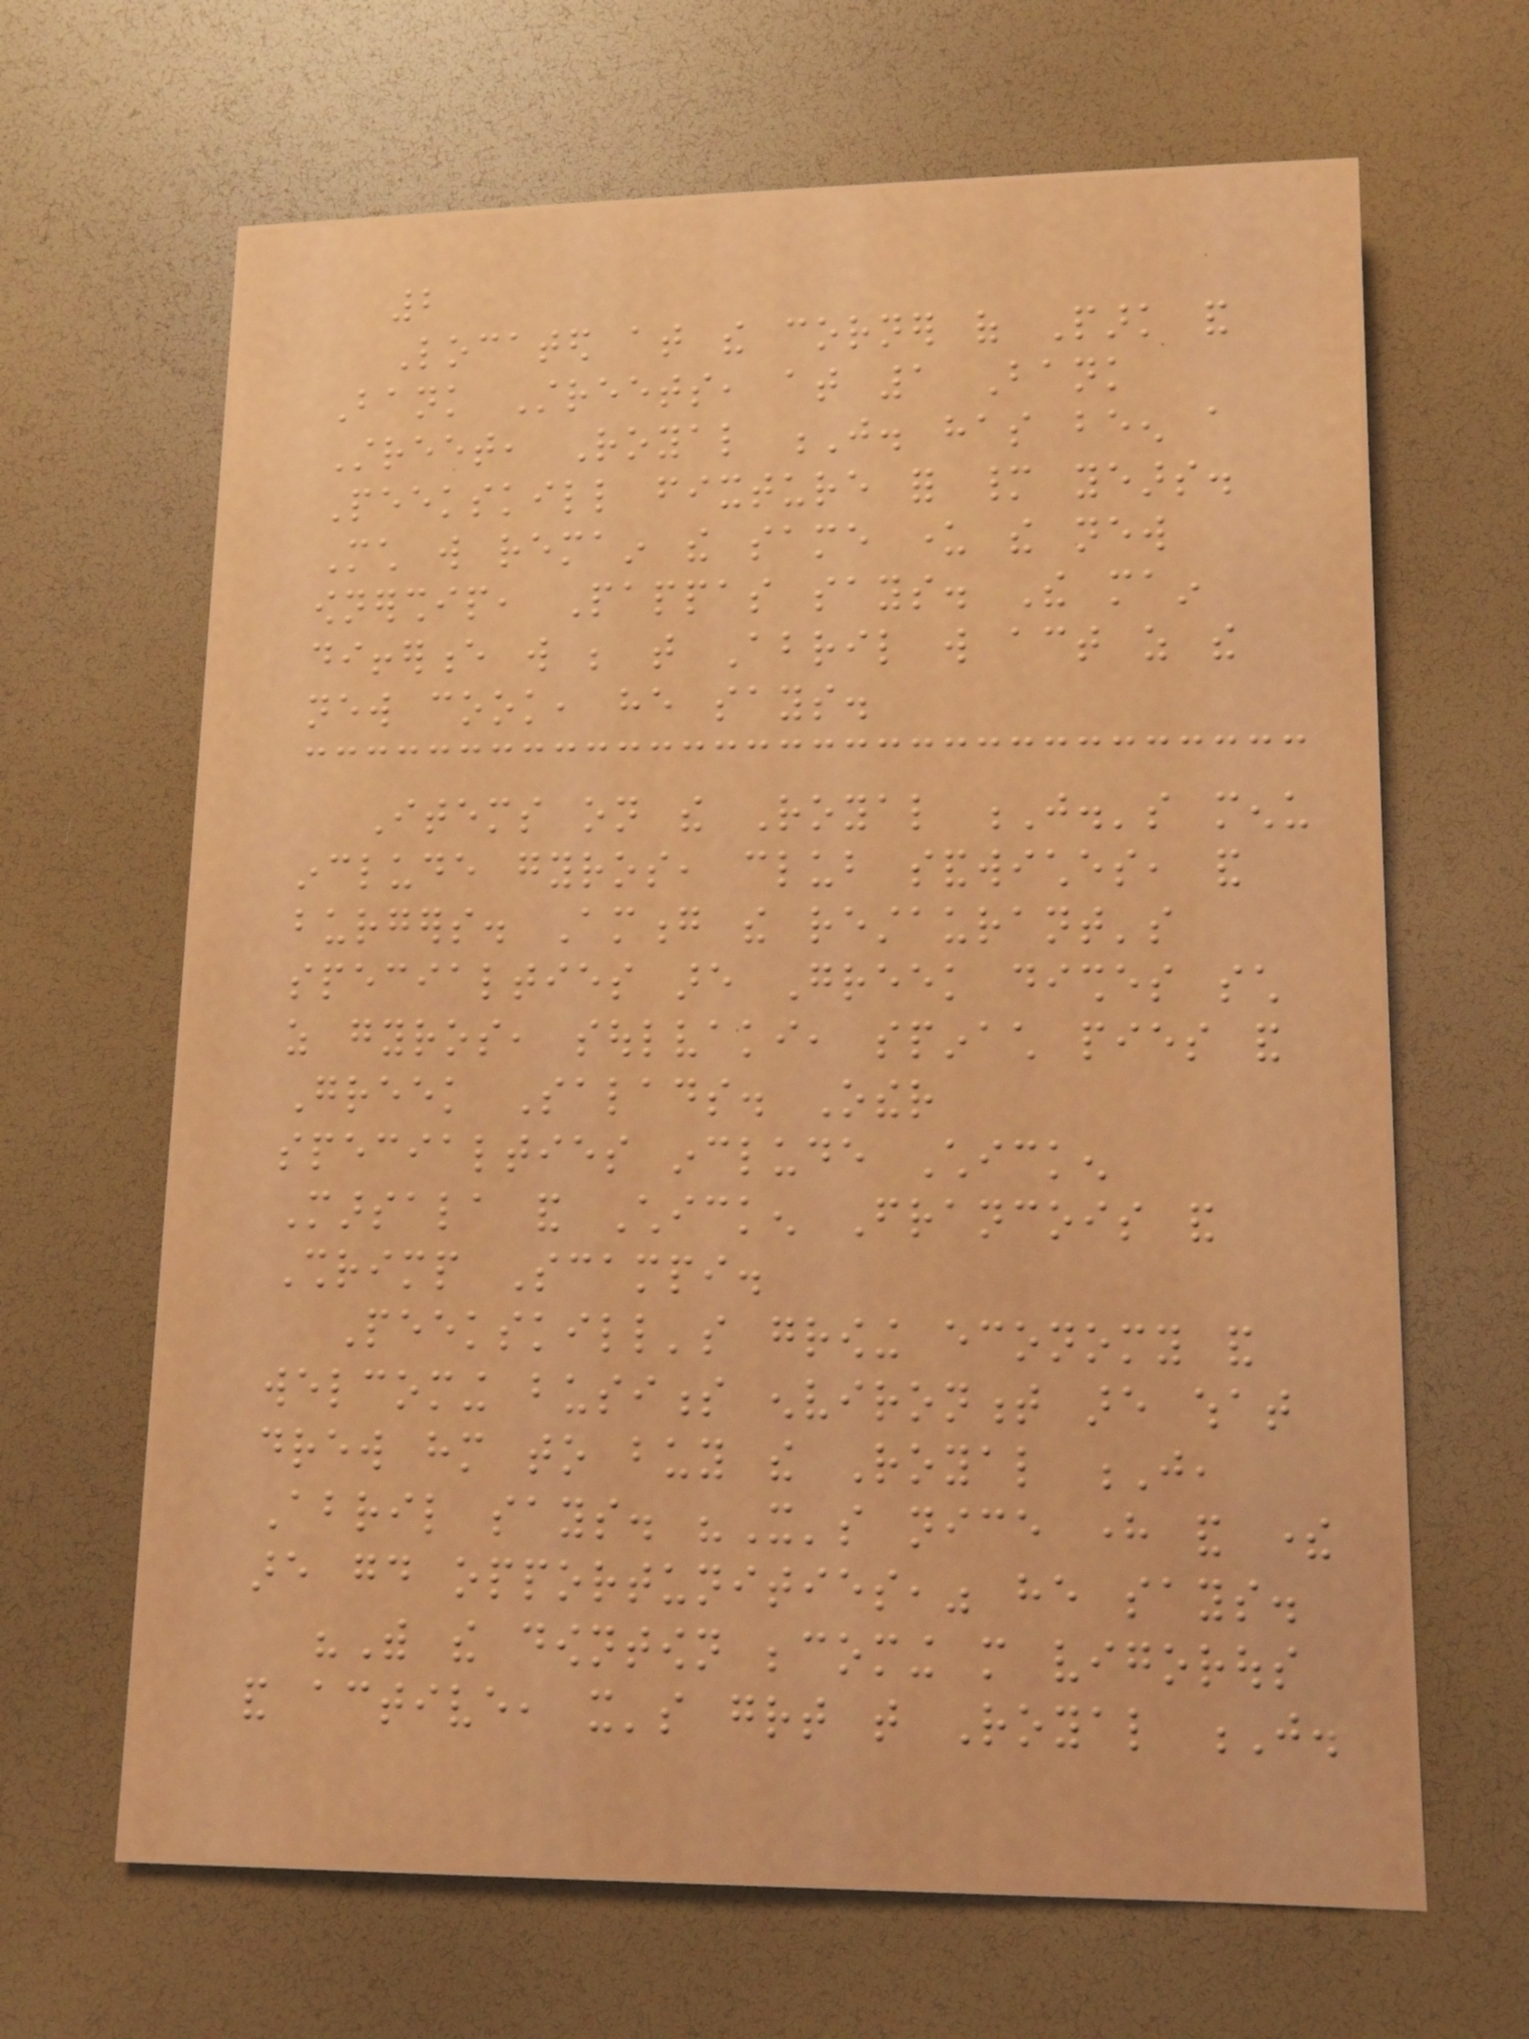2
Located at the corner of Park and
Bank Streets, at 1 Bank
Street, Royal J. has been a
Peekskill fixture for many years.
Much will remain the same under the new
ownership, Pappas says. The main
difference will be that Abril will act as the
new cook, he says.
Items on the Royal J.'s menu
include gyros, club sandwiches, and
burgers. Among the restaurant's
specialties are Greek dishes such
as gyros, soulvaki, spinach pies and
Greek Salads. Other
specialties include Chicken
Marsala and Chicken Francois and
Shrimp Scampi.
Peekskill's growing economy and
welcoming business environment are what
drew him to buy the Royal J,
Abril says. "It's nice here and there
are good opportunities," he says.
"With the downtown becoming more vigorous
and active, it's great that Royal J.
